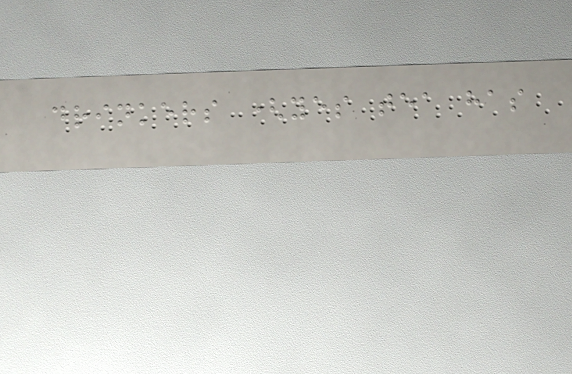drinkers (yes tea has
